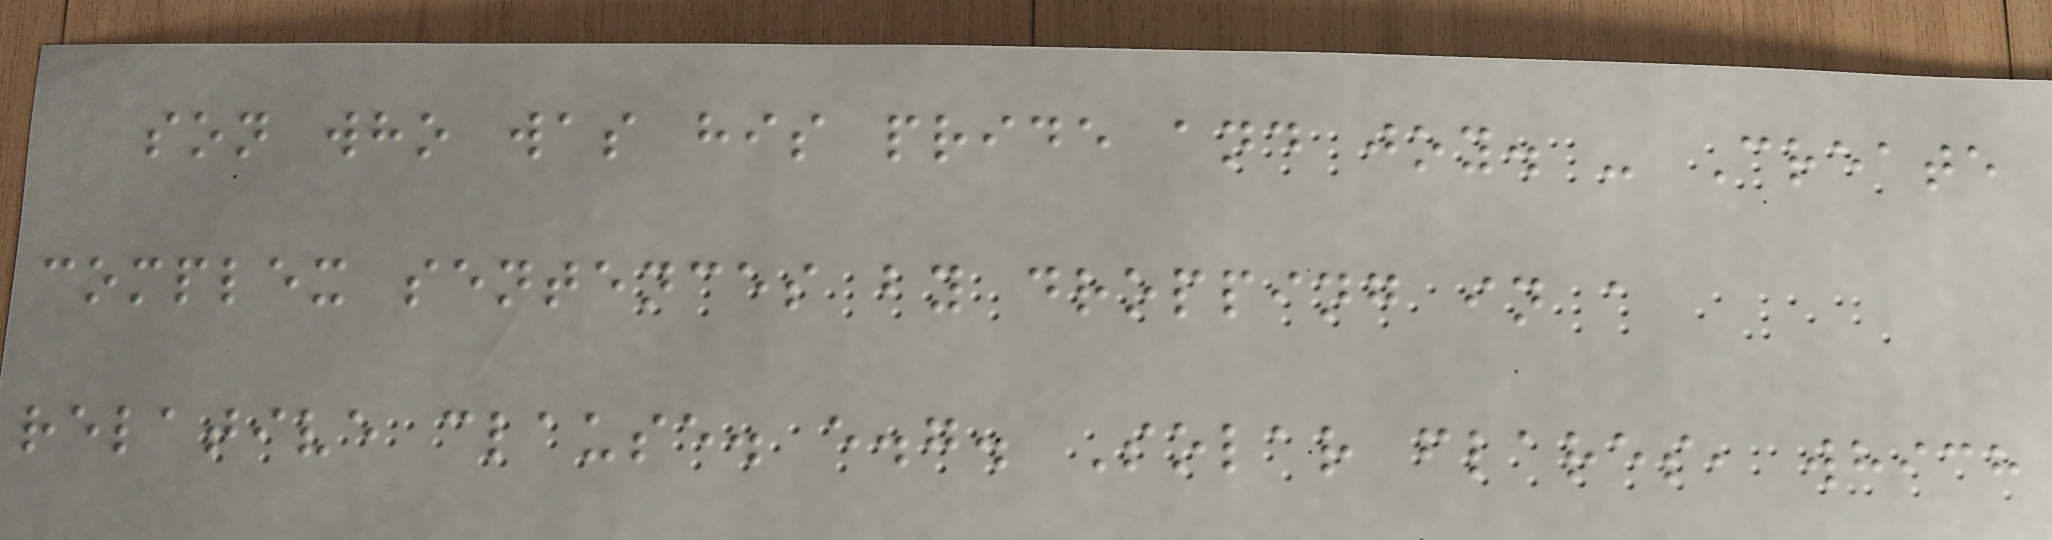son who was his pride and joy. - Create
complex sentences by dropping in a
relative clause. e.g. Solar flares, which
